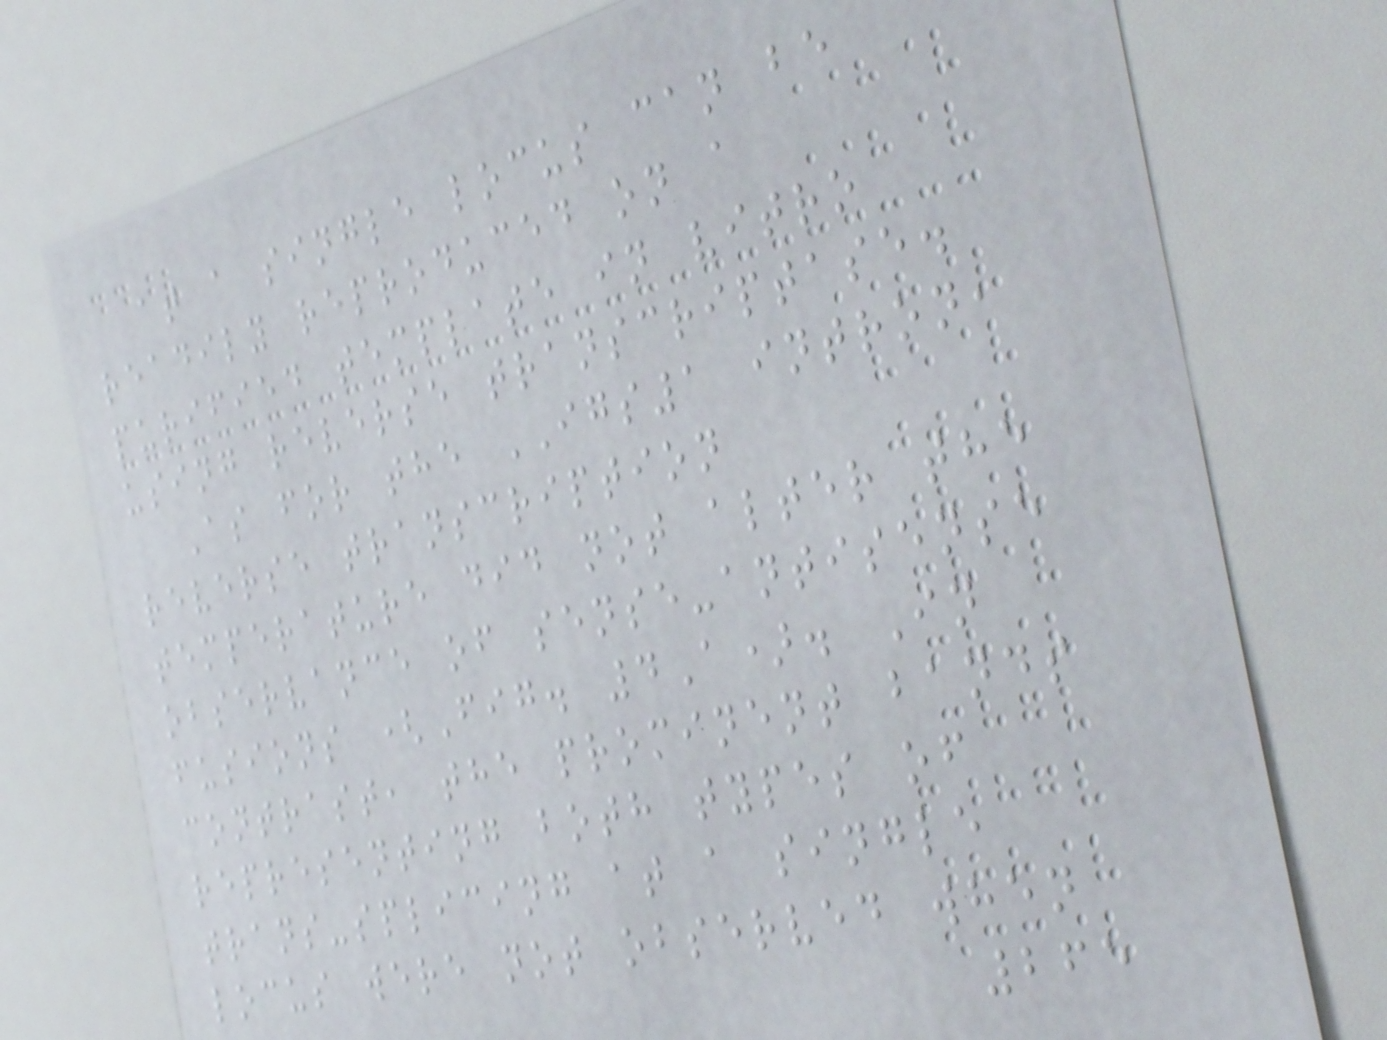at a single locus can be
readily reproduced on a
purified template in vitro
using reverse transcriptase.
As for the IGS1 intron,
reverse transcription
temperature did not alter the
observance of sense-antisense
fusions (Fig. 4A). In
contrast, the prominent bands
representing both types of
trans-splicing at a single
locus were not observed when
265
